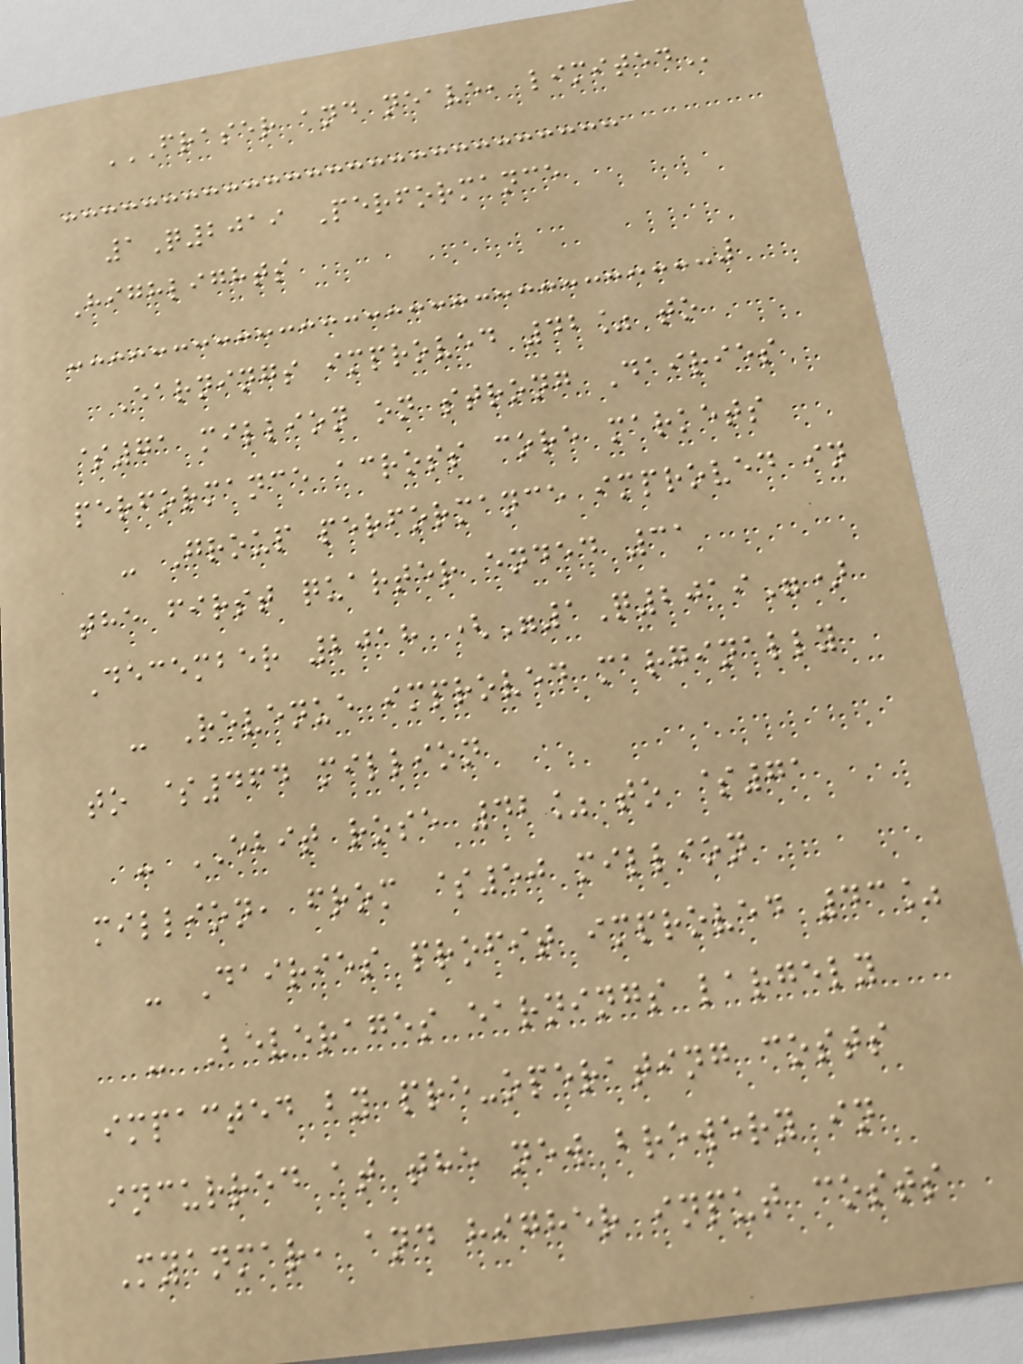FRASER AND NEAVE, LIMITED
1Q2019 Performance
Highlights
Earnings improved 42% to
$71 million on strong Dairies
performance across core markets
- Group performance improved in
the first quarter ended 31
December 2018 ("1Q2019")
- Revenue improved marginally
to $464 million
- EBIT rose 42% to $71
million, from $50 million
- Dairies profit improved 43%
- Beverages earnings largely
impacted by pre-operating costs
incurred at the new brewery in
Myanmar, and higher input costs
